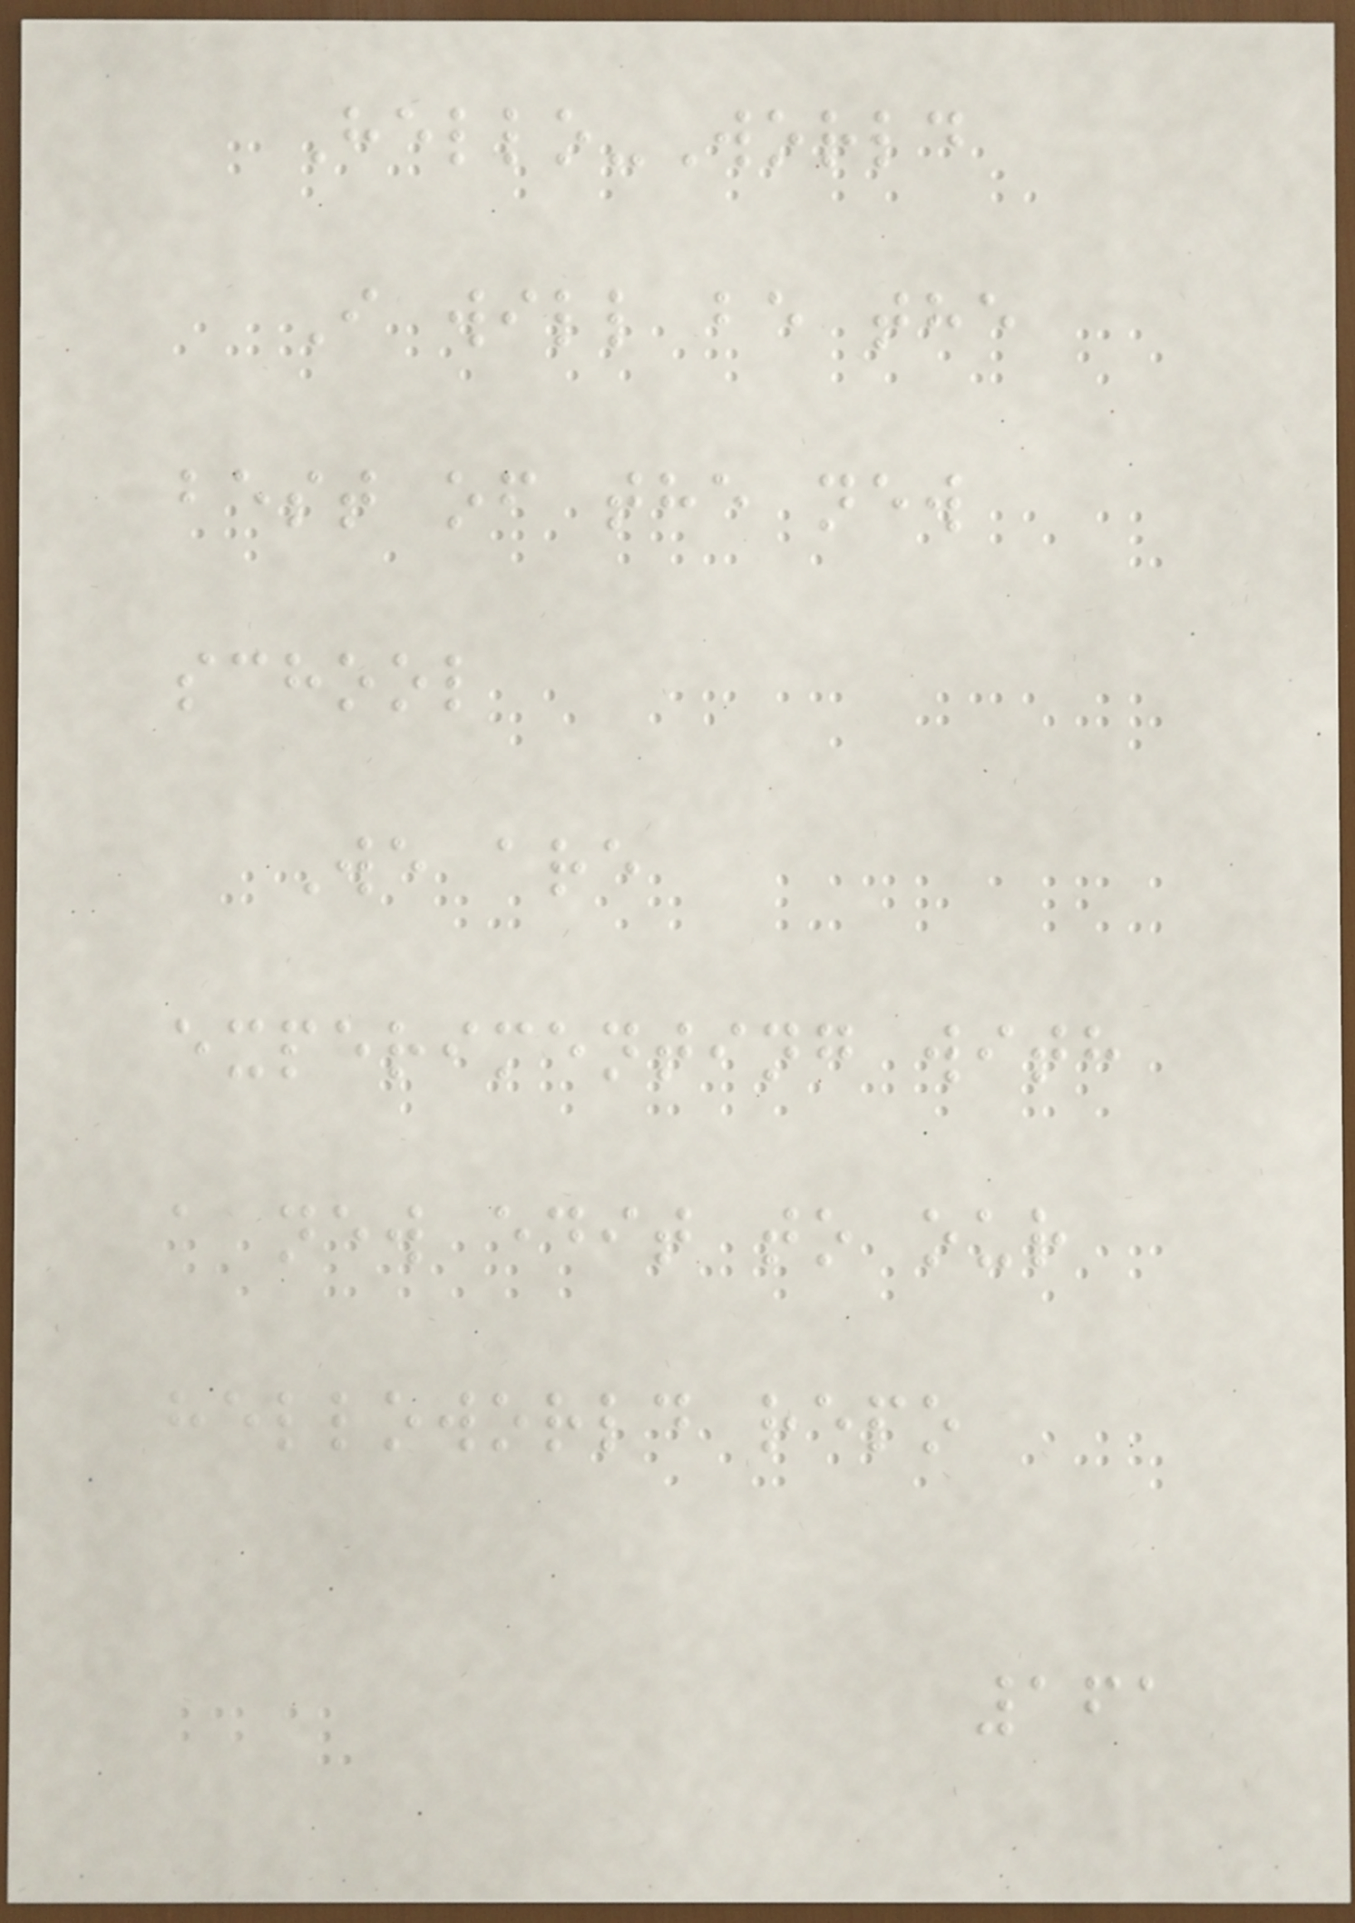Hello-World
I will be the
best of the new
school
We are
experimenting with
a new edit to our
helloworld repo
161
